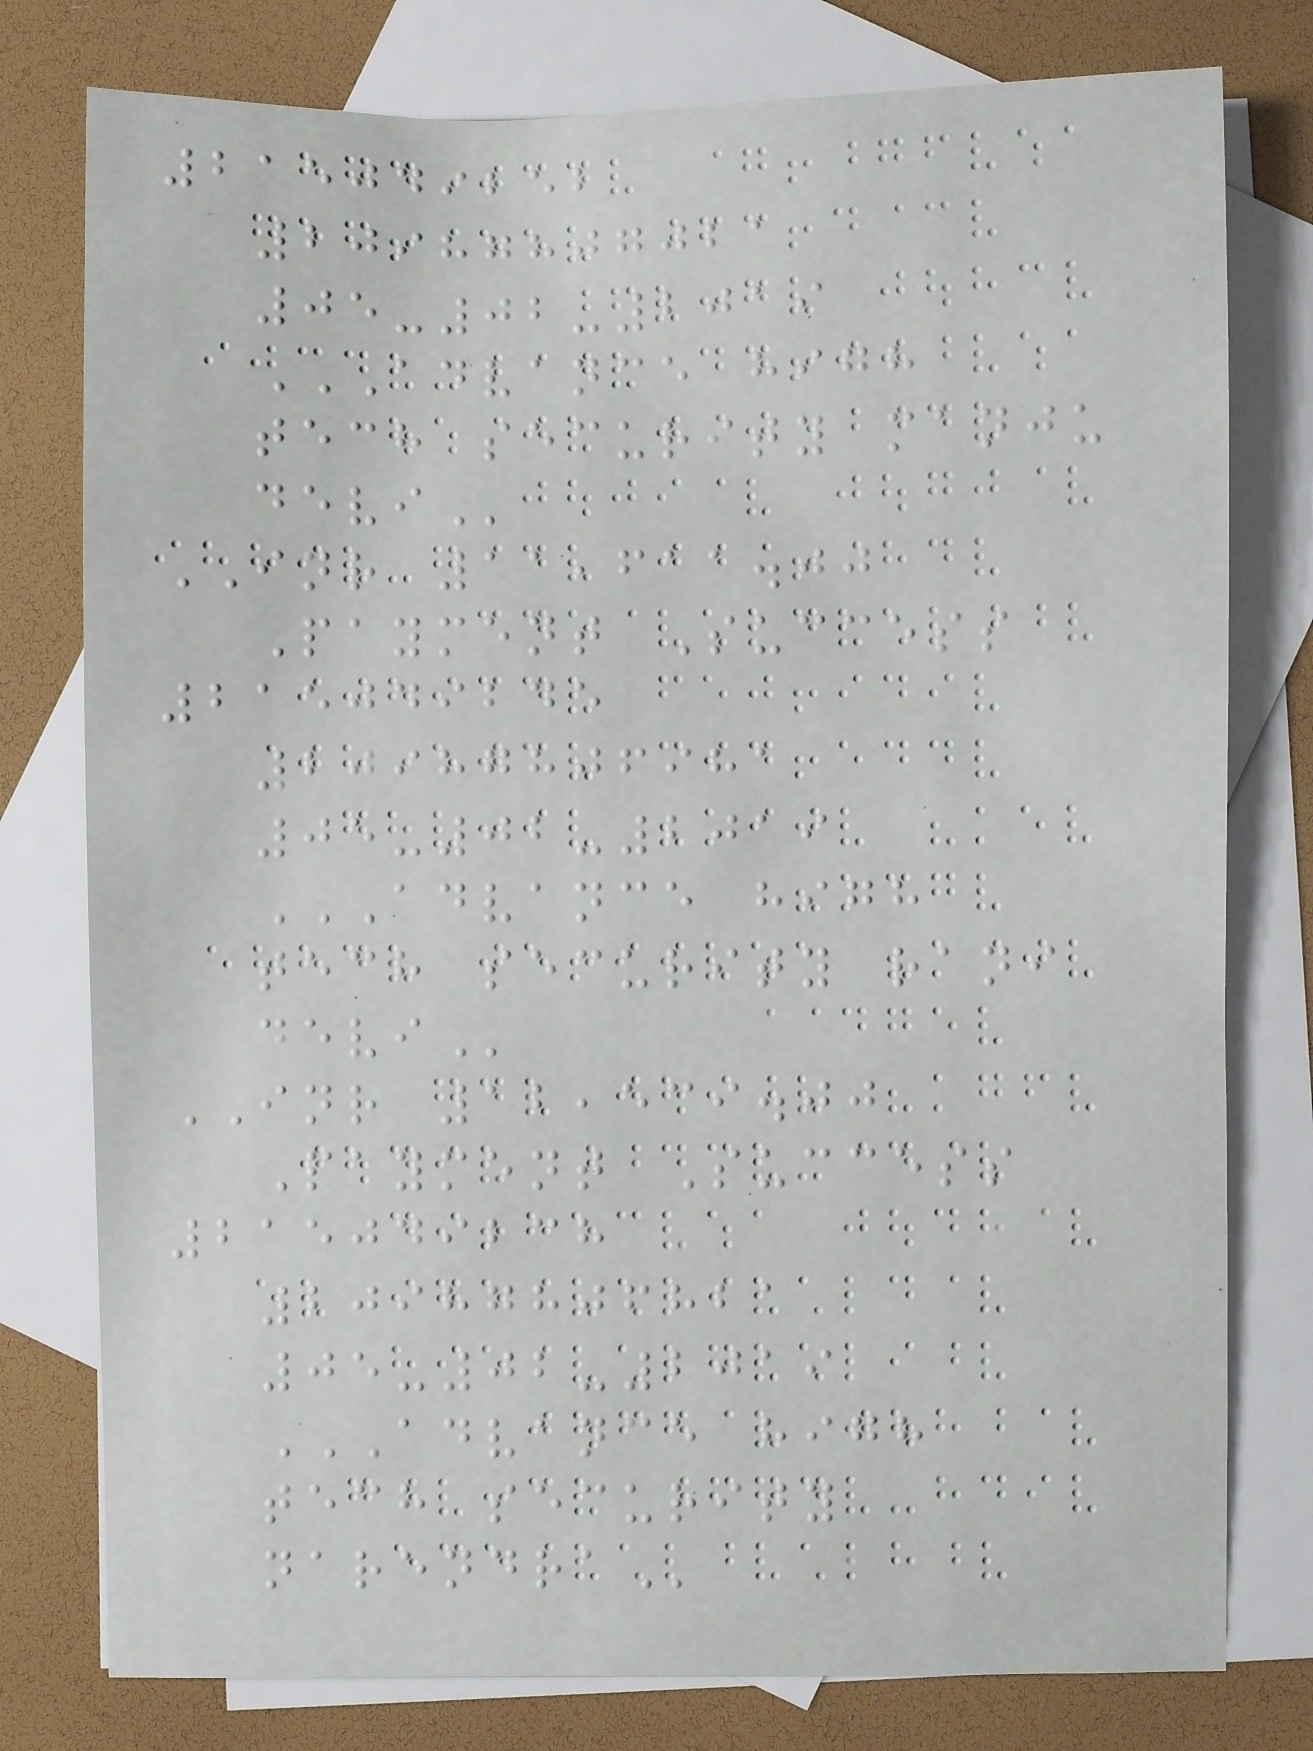215049252
20987807021
05-02-2019
ADVANCE HIGH
TECH SECURITY MANJU
DEVI
INR 11,611.00
Payment Success
215049245
20987806981
05-02-2019
ADVANCE HIGH
TECH SECURITY RANI
DEVI
INR 12,539.00
Payment Success
215049238
20987806821
05-02-2019
ADVANCE HIGH
TECH SECURITY
NARENDRA
